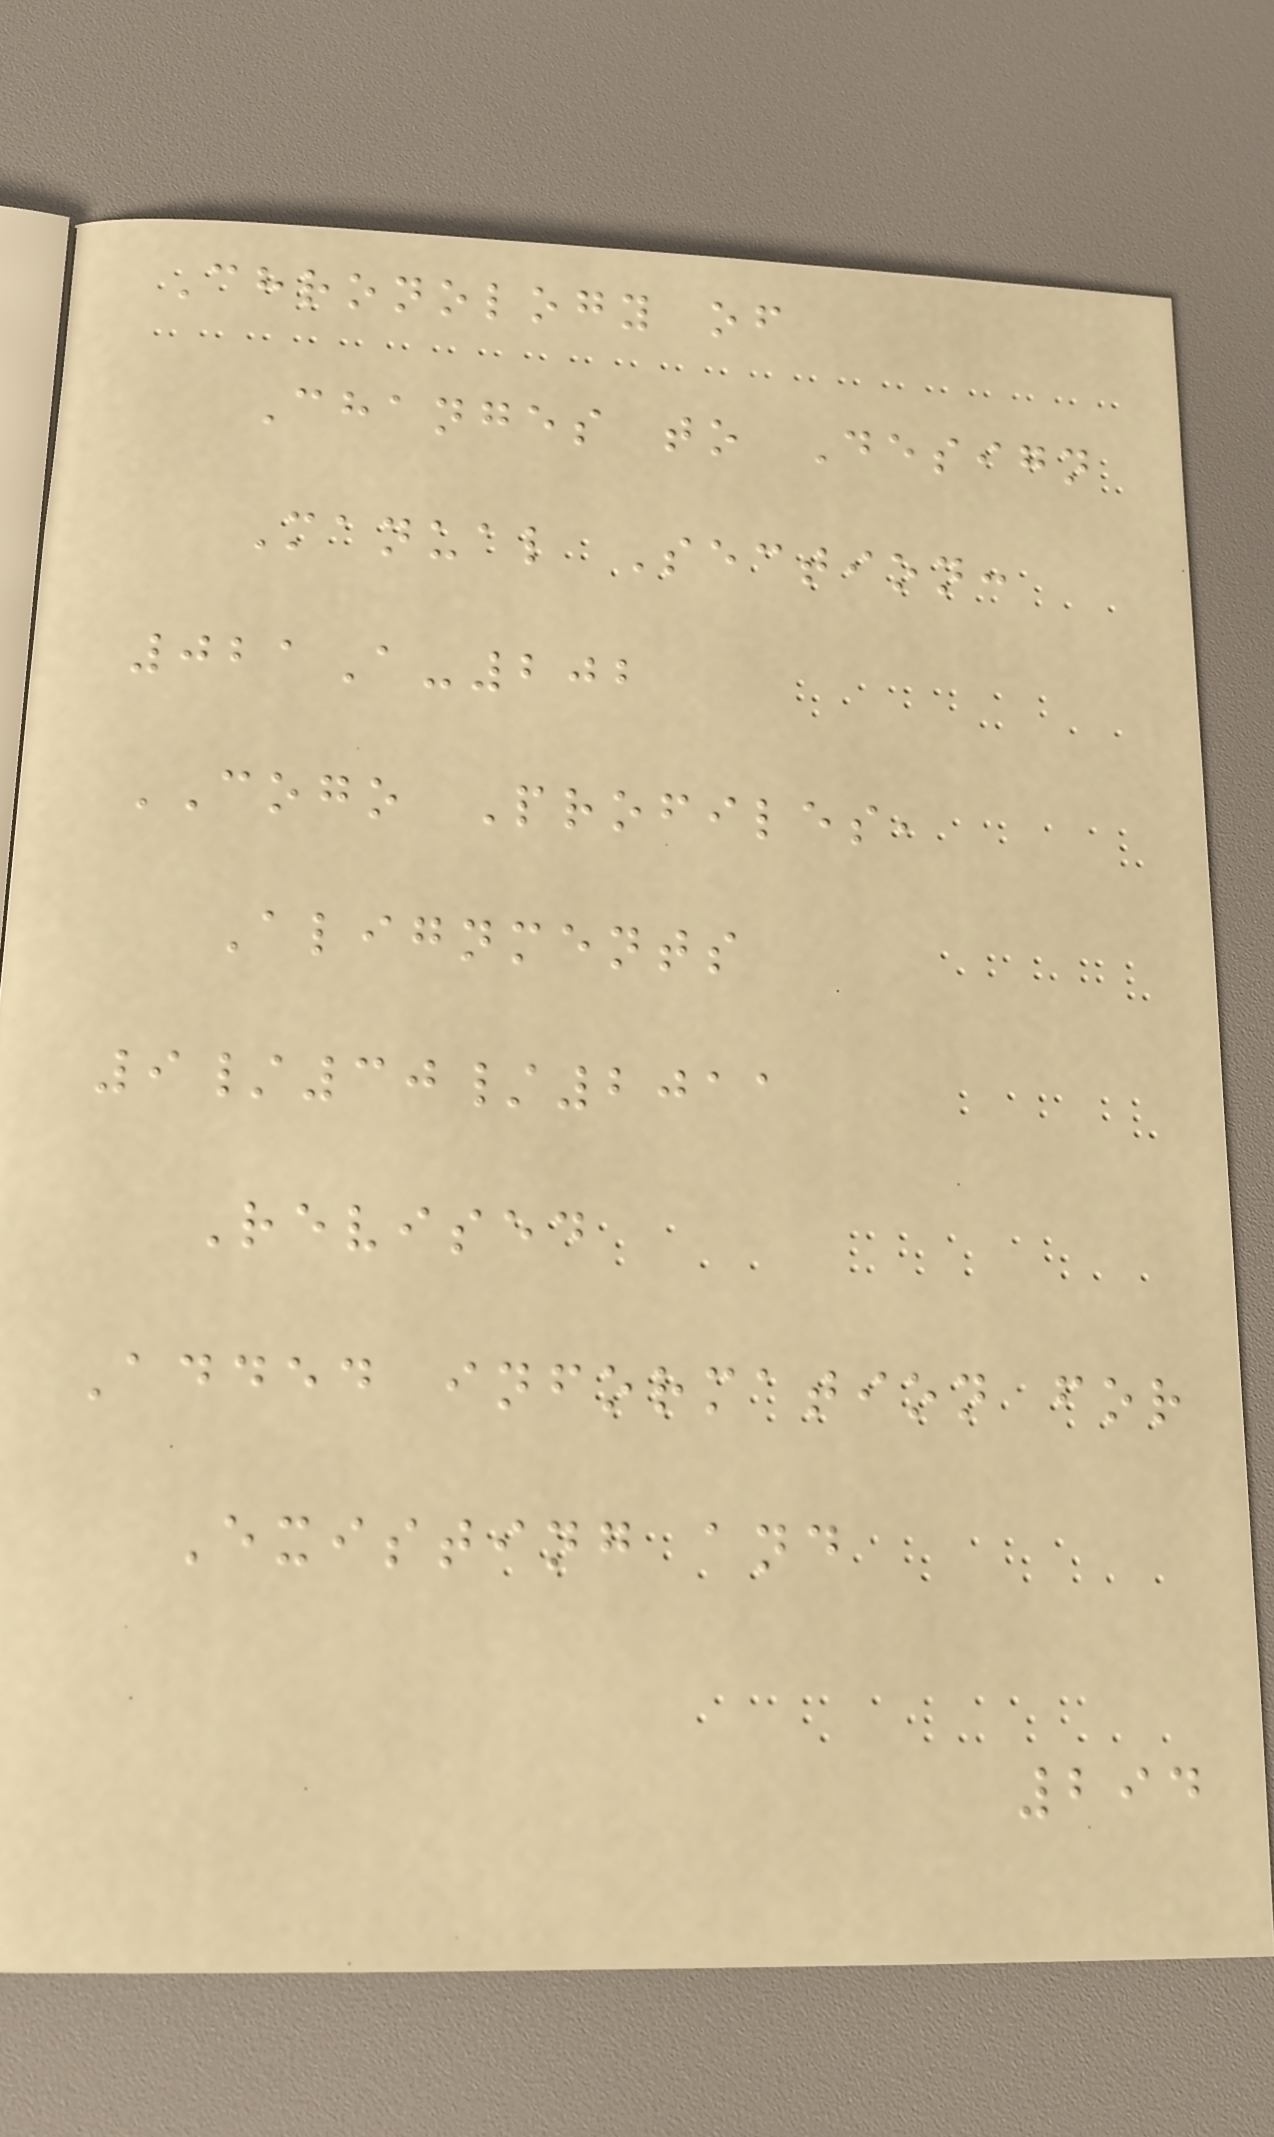Chronology of
Changes to Design
Manual Section:
021A-202
COGO Profiles,
Alignments
9/30/2011
Revised
Added information for
Existing and
294
